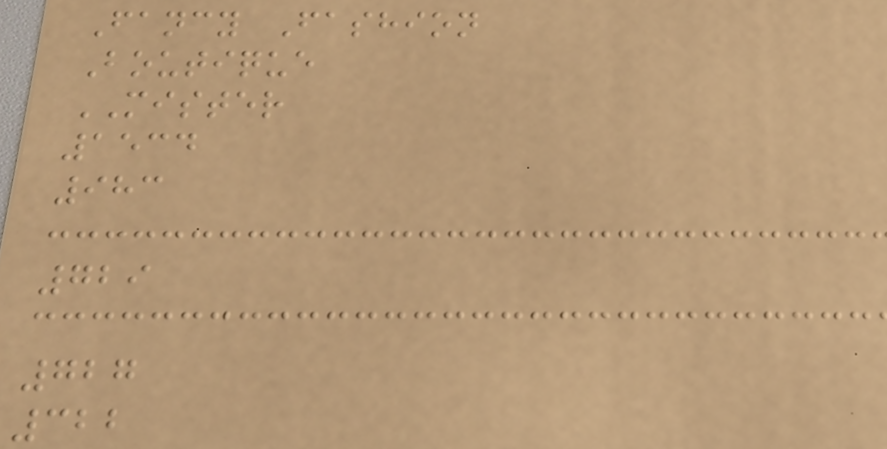Fancy Fashion
Boutique
MISTER
1534
983
729
727
322
